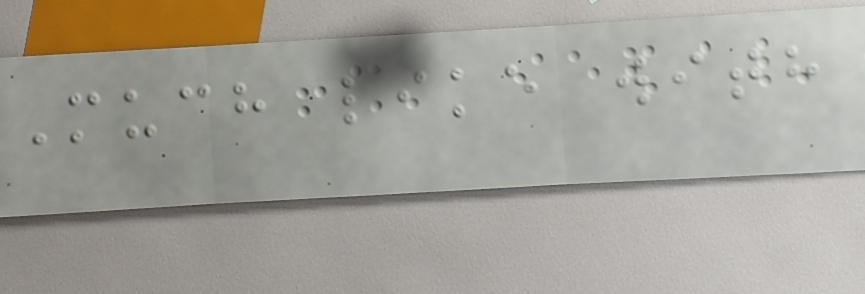Much like with
